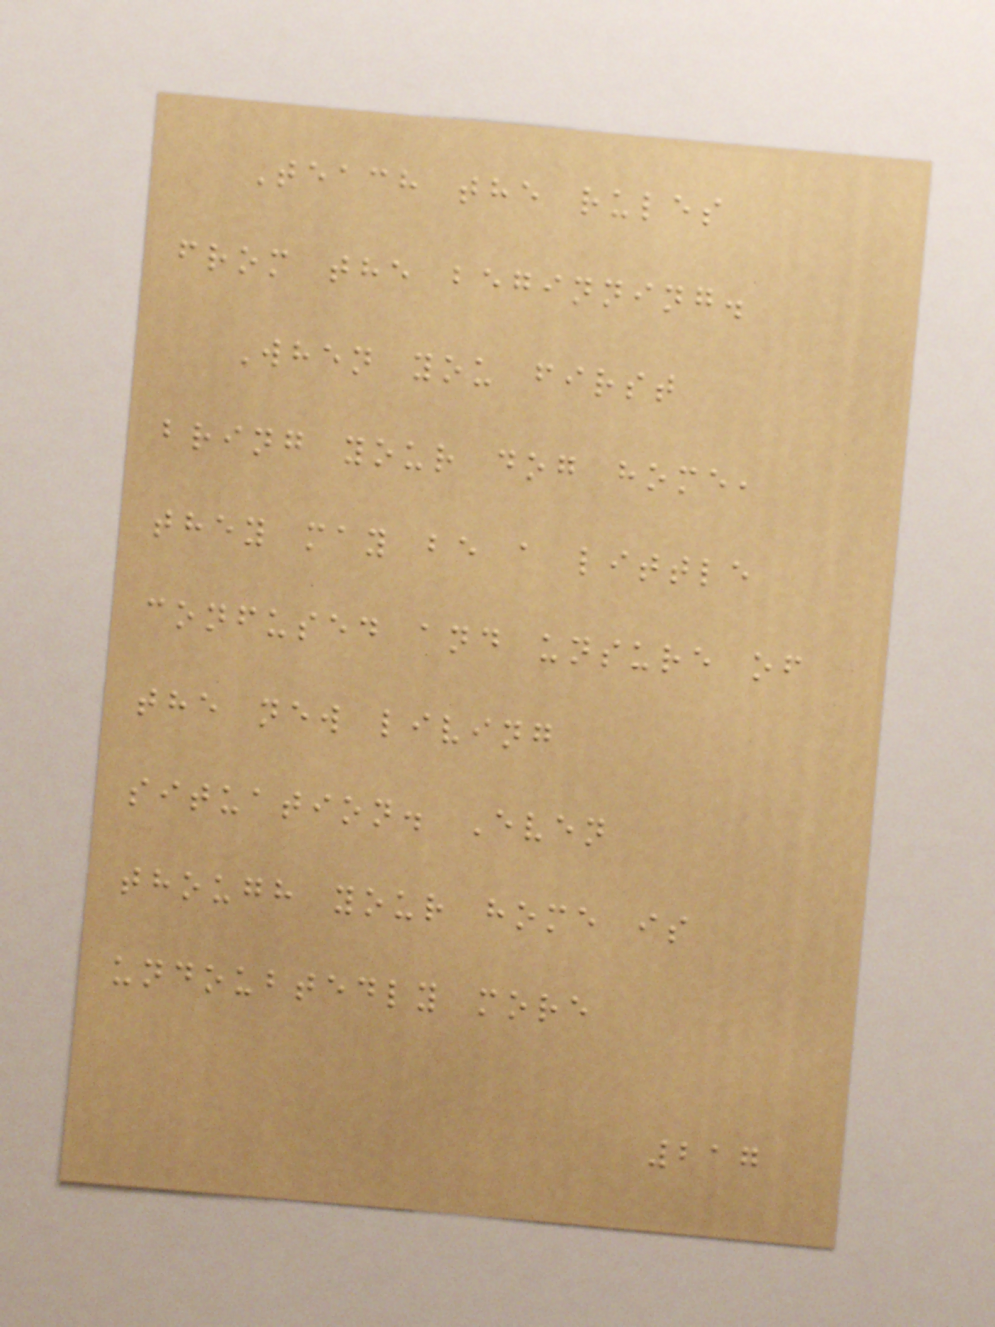Teach the rules
from the beginning.
When you first
bring your dog home,
they may be a little
confused and unsure of
the new living
situation. Even
though your home is
undoubtedly more
217
